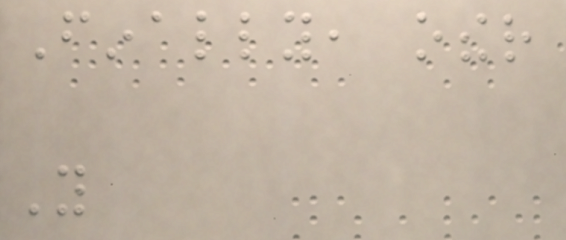Finally, other
You
